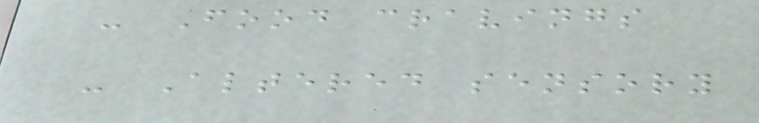- Food cravings
- Altered sensory
